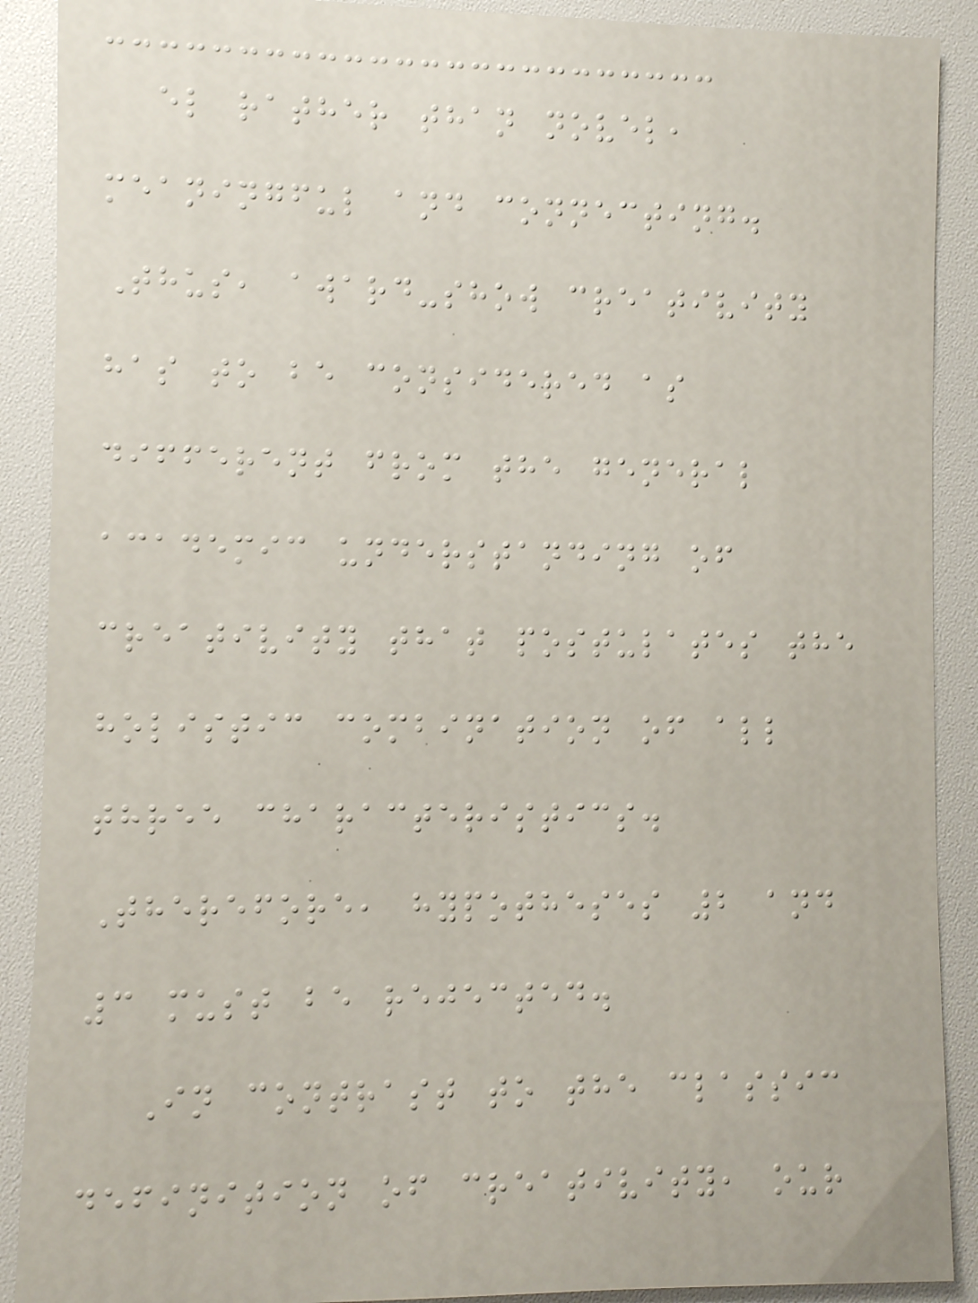el rather than novel,
meaningful and connecting.
Thus, award-show creativity
has to be considered as
different from the general
academic understanding of
creativity that postulates the
holistic combination of all
three characteristics.
Therefore, hypotheses 2 and
3 must be rejected.
In contrast to the classic
definition of creativity, our
